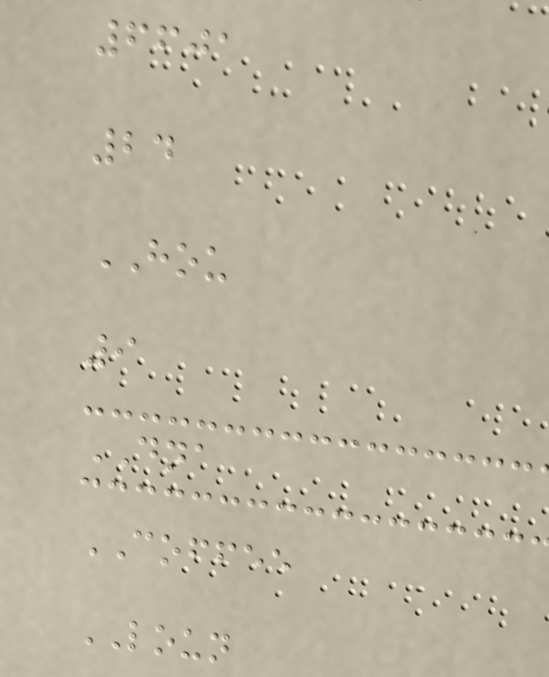6601
24
HOU
9
DNA
COFFEE
LOUN
